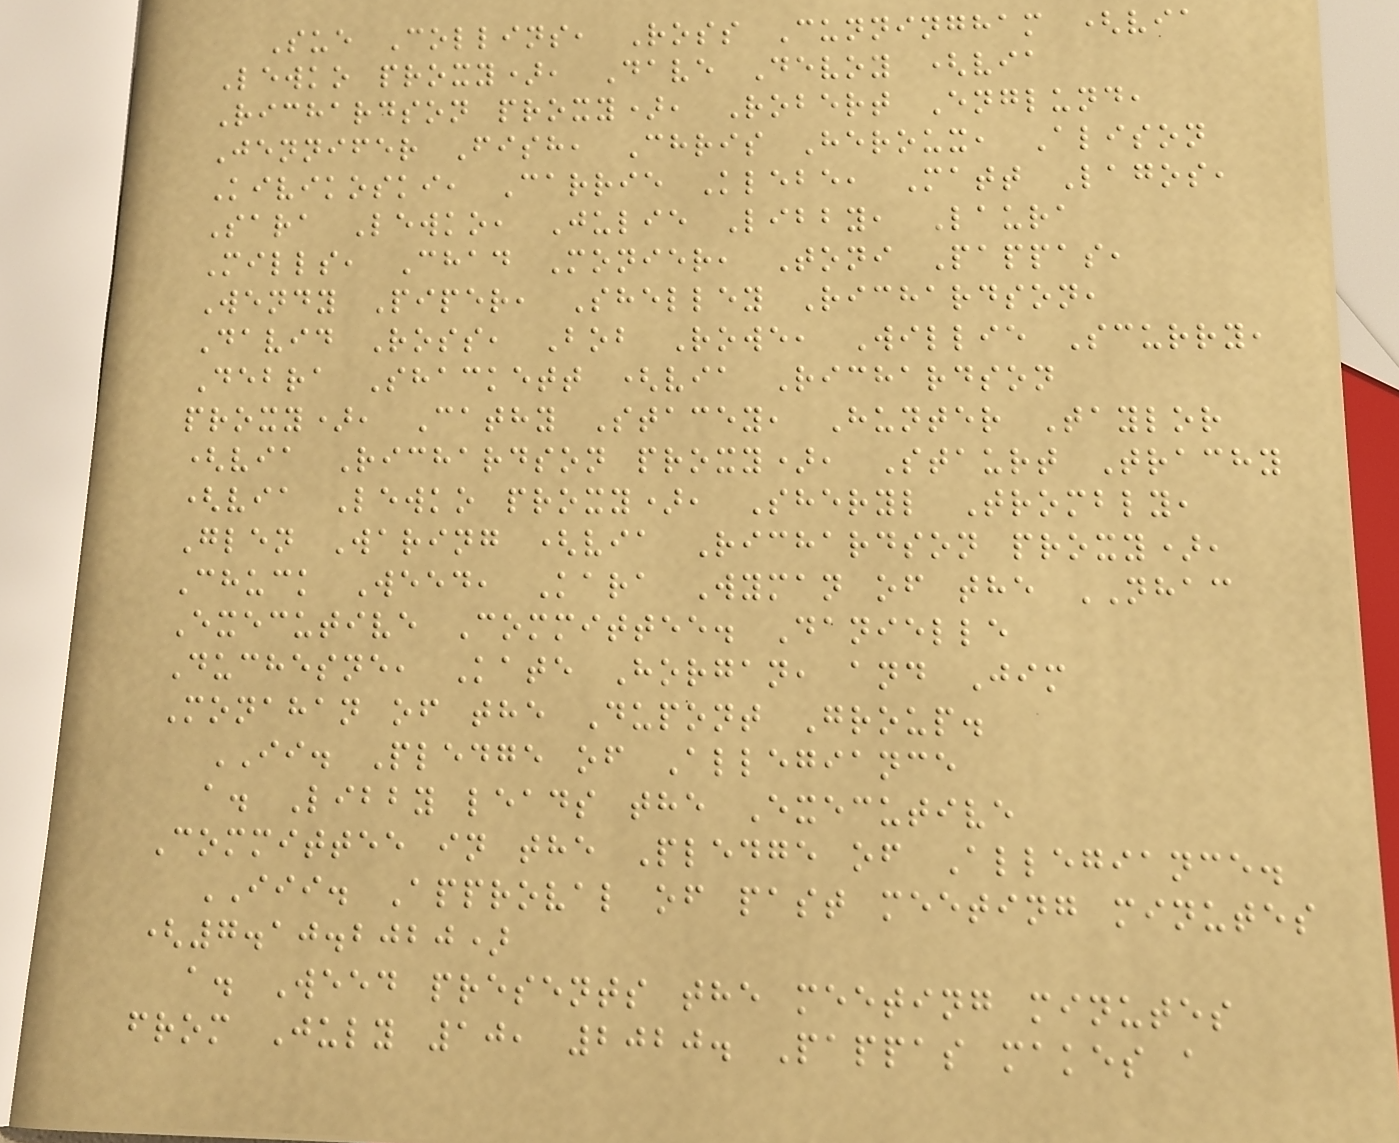Sue Collins, Ross Cunningham (via
Lewko proxy), Dave Devoy (via
Richardson proxy), Robert Englund,
Jennifer Fish, Chris Heroux, Alison
Kivikoski, Carrie Klebe, Matt Lagos,
Sara Lewko, Julie Libby, Laura
Mills, Chad Monier, Toni Pappas,
Wendy Piper, Shelley Richardson,
David Ross, Bob Rowe, Willie Scurry,
Debra Shackett (via Richardson
proxy), Cathy Stacey, Hunter Taylor
(via Richardson proxy), Staurt Trachy
(via Lewko proxy), Sheryl Trombly,
Glen Waring (via Richardson proxy),
Chuck Weed, Kara Wyman of the NHAC
Executive Committee. Danielle
Duchesne, Kate Horgan, and Jim
Monahan of the Dupont Group.
II. Pledge of Allegiance
a. Libby leads the Executive
Committee in the Pledge of Allegiance.
III. Approval of past meeting minutes
(7.10.2020)
a. Weed presents the meeting minutes
from July 10, 2020. Pappas makes a
